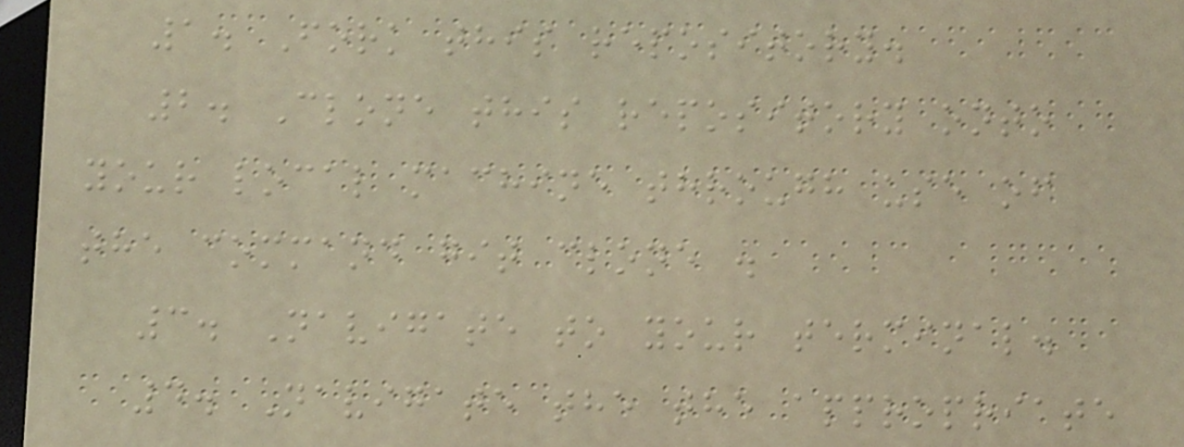1. Fork this repository.
2. Clone this repository onto
your local machine through use of
the command git clone .
3. Navigate to your terminal.
4. Navigate the the appropriate
